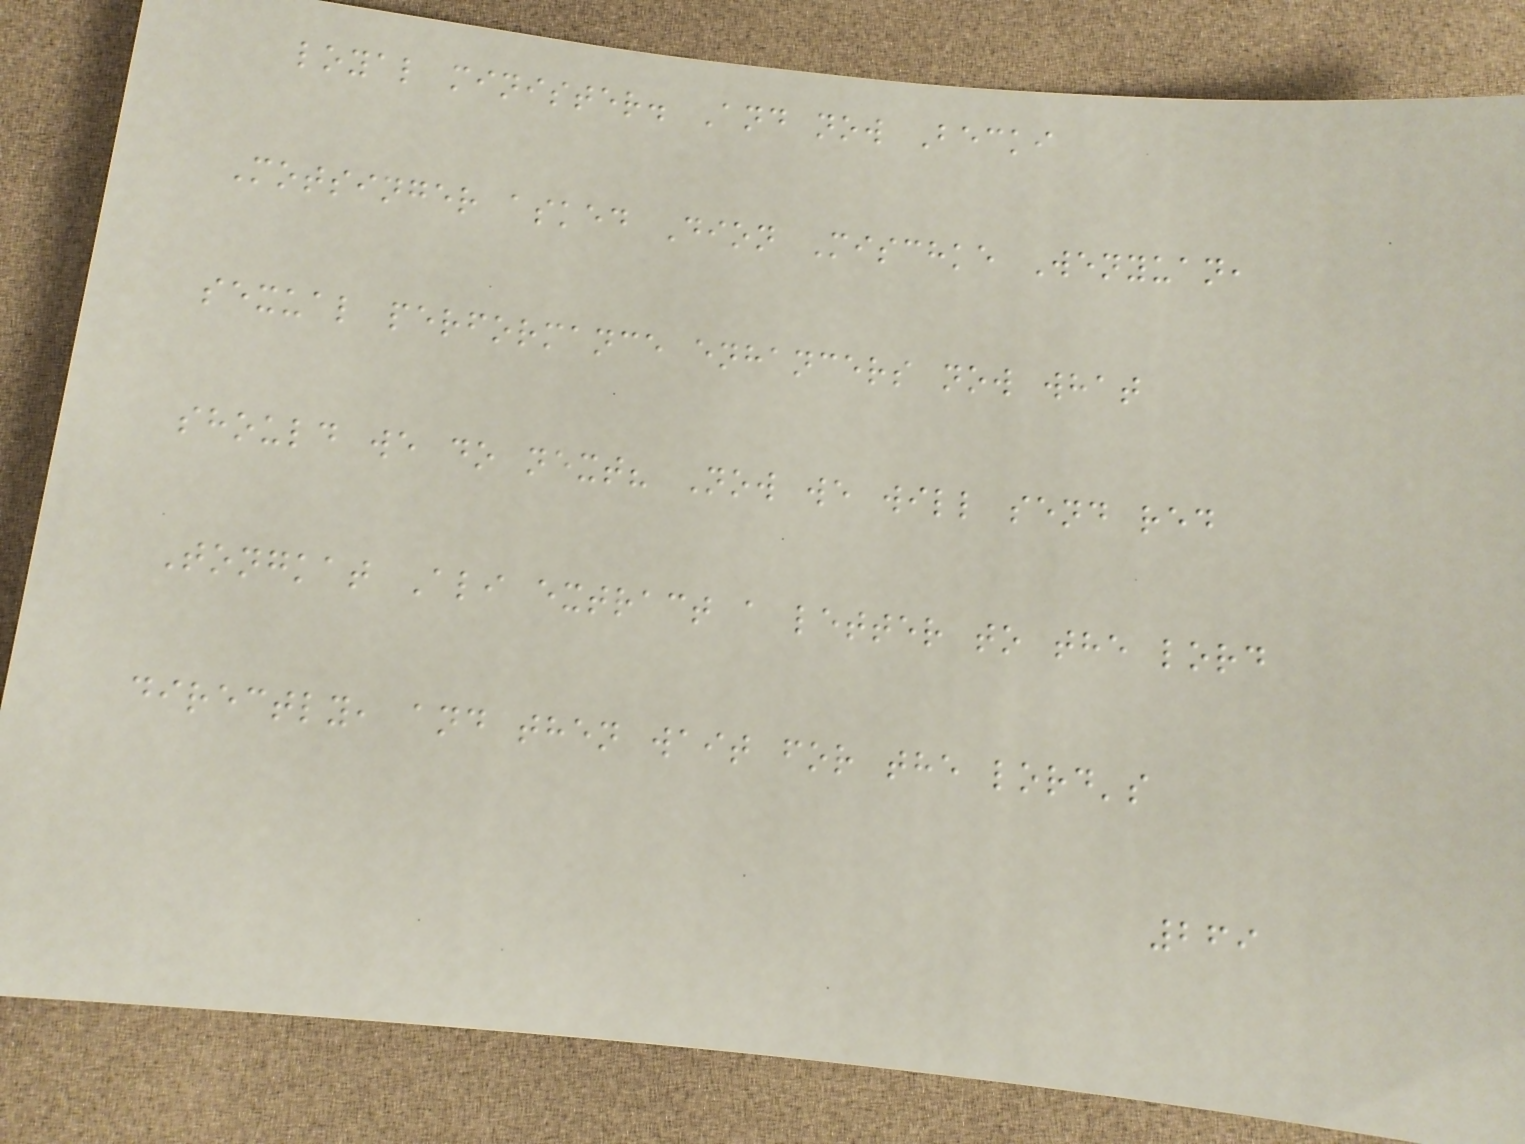loyal minister. And now Becki
Motsinger asked Dion Mischke Wenyuan,
sexual performance enhancers now what
should we do next? Now we will send red
Tongkat Ali extract a letter to the lord
directly, and then wait for the lord's
269
